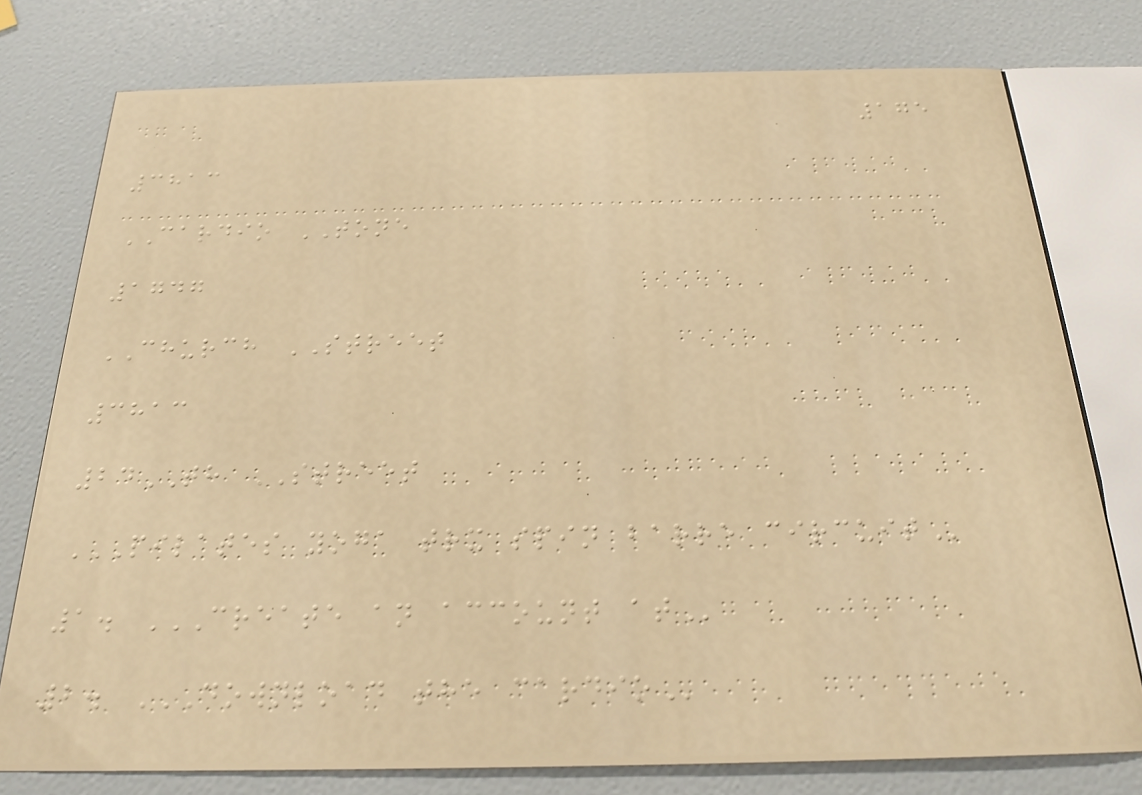175
3813
CARDIO TONE
1747
CHURCH STREET
3813
24TH STREET
PILATES YOGA TRX SPIN BARRE CIRCUIT
1. CREATE AN ACCOUNT AT
2. DOWNLOAD THE CARDIO
